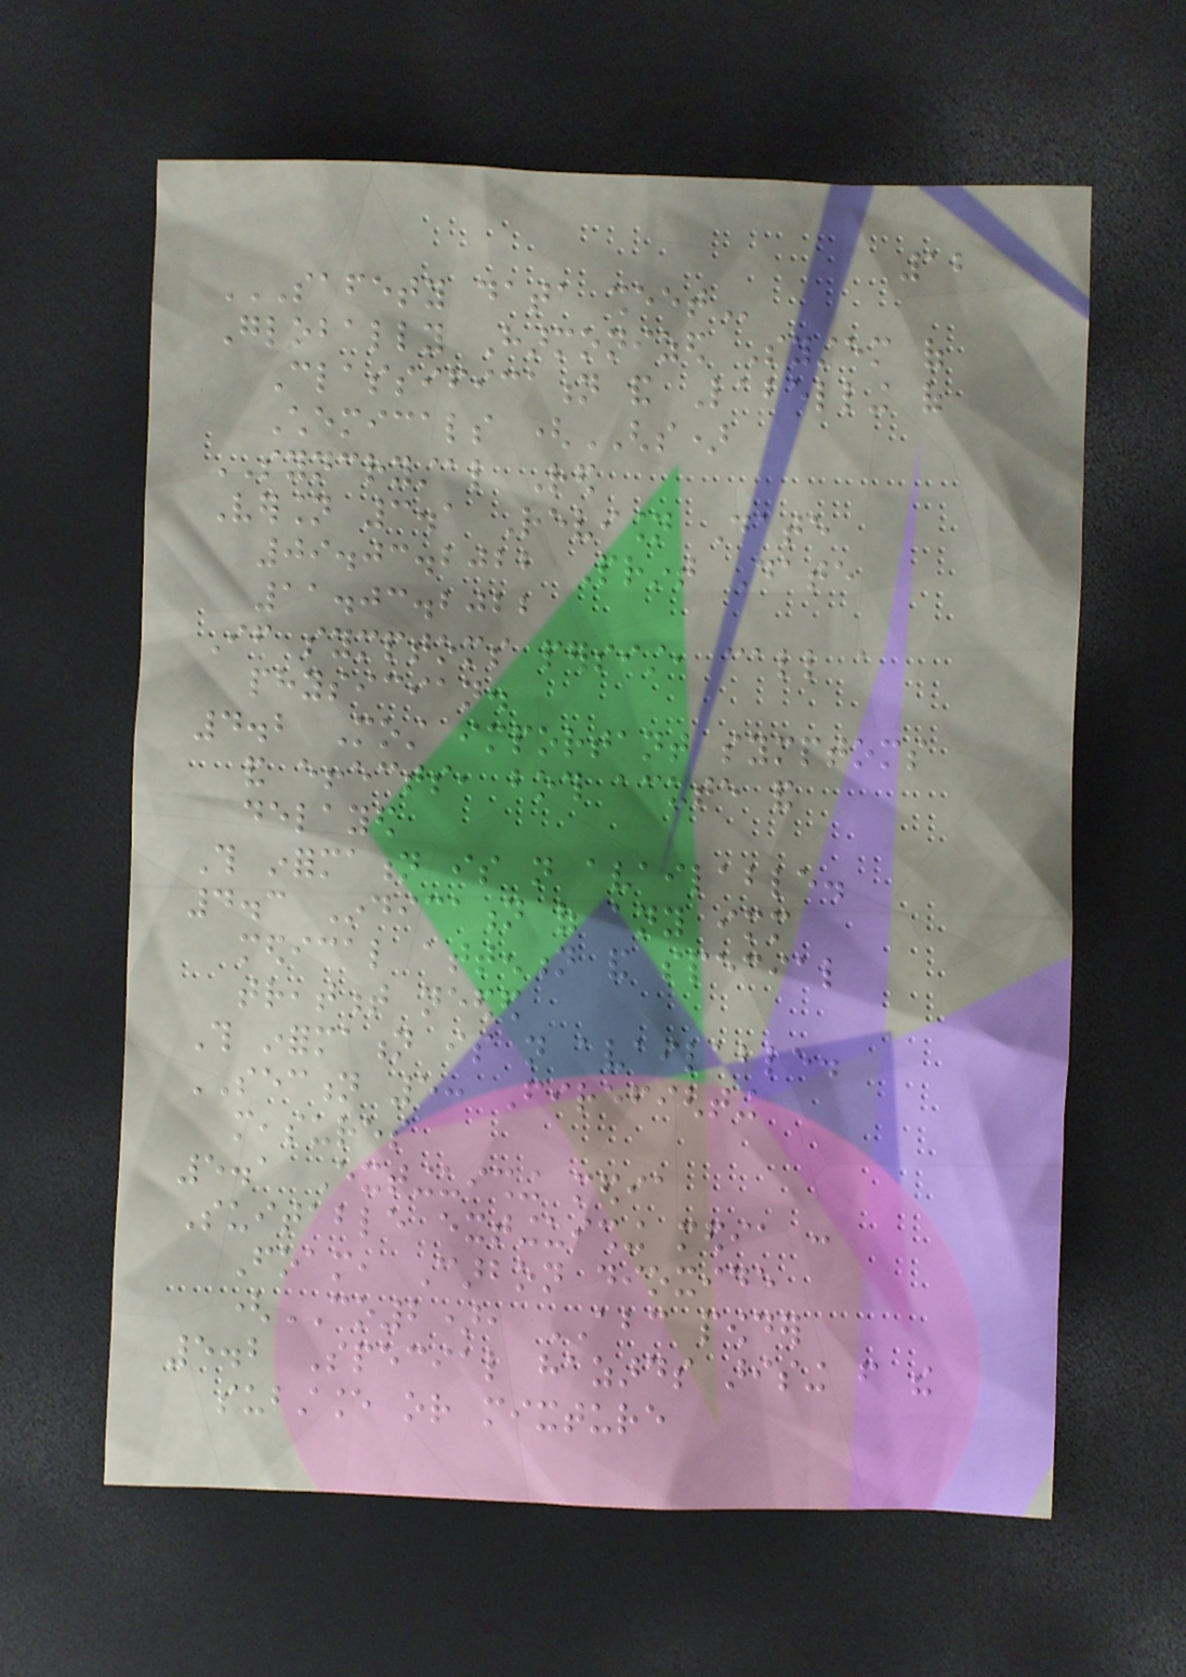12
SAFETY DATA SHEET
Globally Harmonized System of
Classification and Labelling of
Chemicals (GHS)
SYNCRYSTAL Red
Version 3.1 Revision Date
09.03.2022 Print Date
11.03.2022
If symptoms persist, call a
physician.
4.2 Most important symptoms
and effects, both acute and
delayed
This information is not available.
4.3 Indication of any immediate
medical attention and special
treatment needed
This information is not available.
SECTION 5: Firefighting
measures
5.1 Extinguishing media
Suitable extinguishing media :
Foam, Carbon dioxide
(CO2), ABC powder
5.2 Special hazards arising from the
substance or mixture
